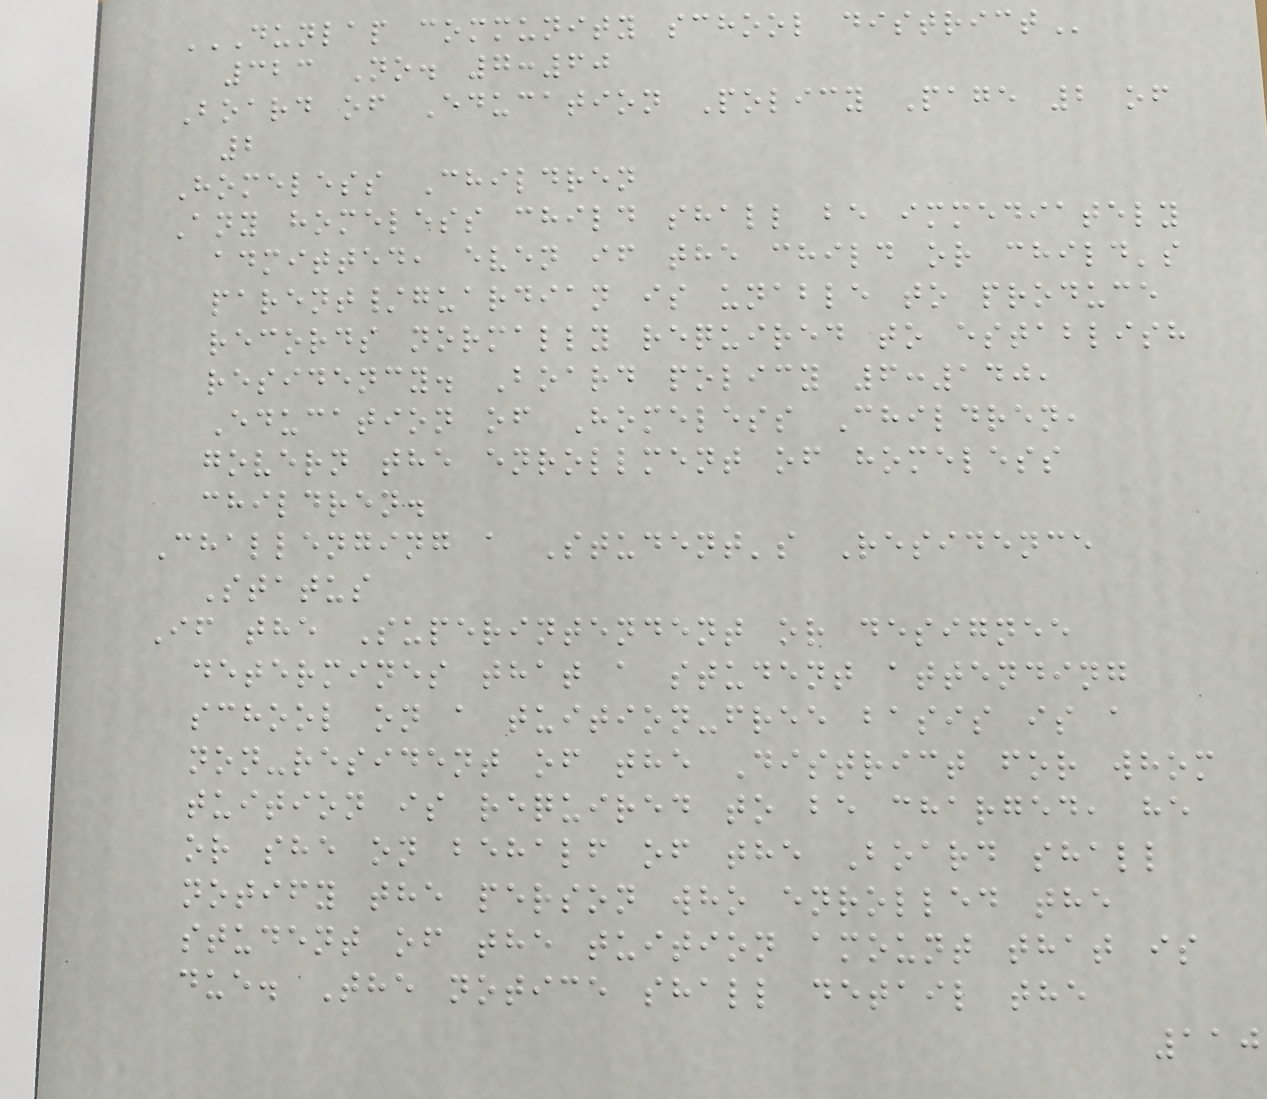DUNLAP COMMUNITY SCHOOL DISTRICT
323 No. 7:60
Board of Education Policy Page 2 of
2
Homeless Children
Any homeless child shall be immediately
admitted, even if the child or child's
parent/guardian is unable to produce
records normally required to establish
residency. Board policy 6:140,
Education of Homeless Children,
govern the enrollment of homeless
children.
Challenging a Student's Residence
Status
If the Superintendent or designee
determines that a student attending
school on a tuition-free basis is a
non-resident of the District for whom
tuition is required to be charged, he
or she on behalf of the Board shall
notify the person who enrolled the
student of the tuition amount that is
due. The notice shall detail the
110
